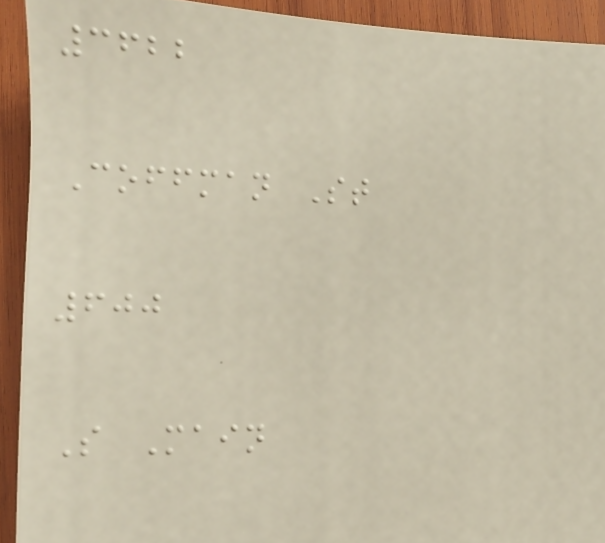3622
Coffman St
600
S Main
